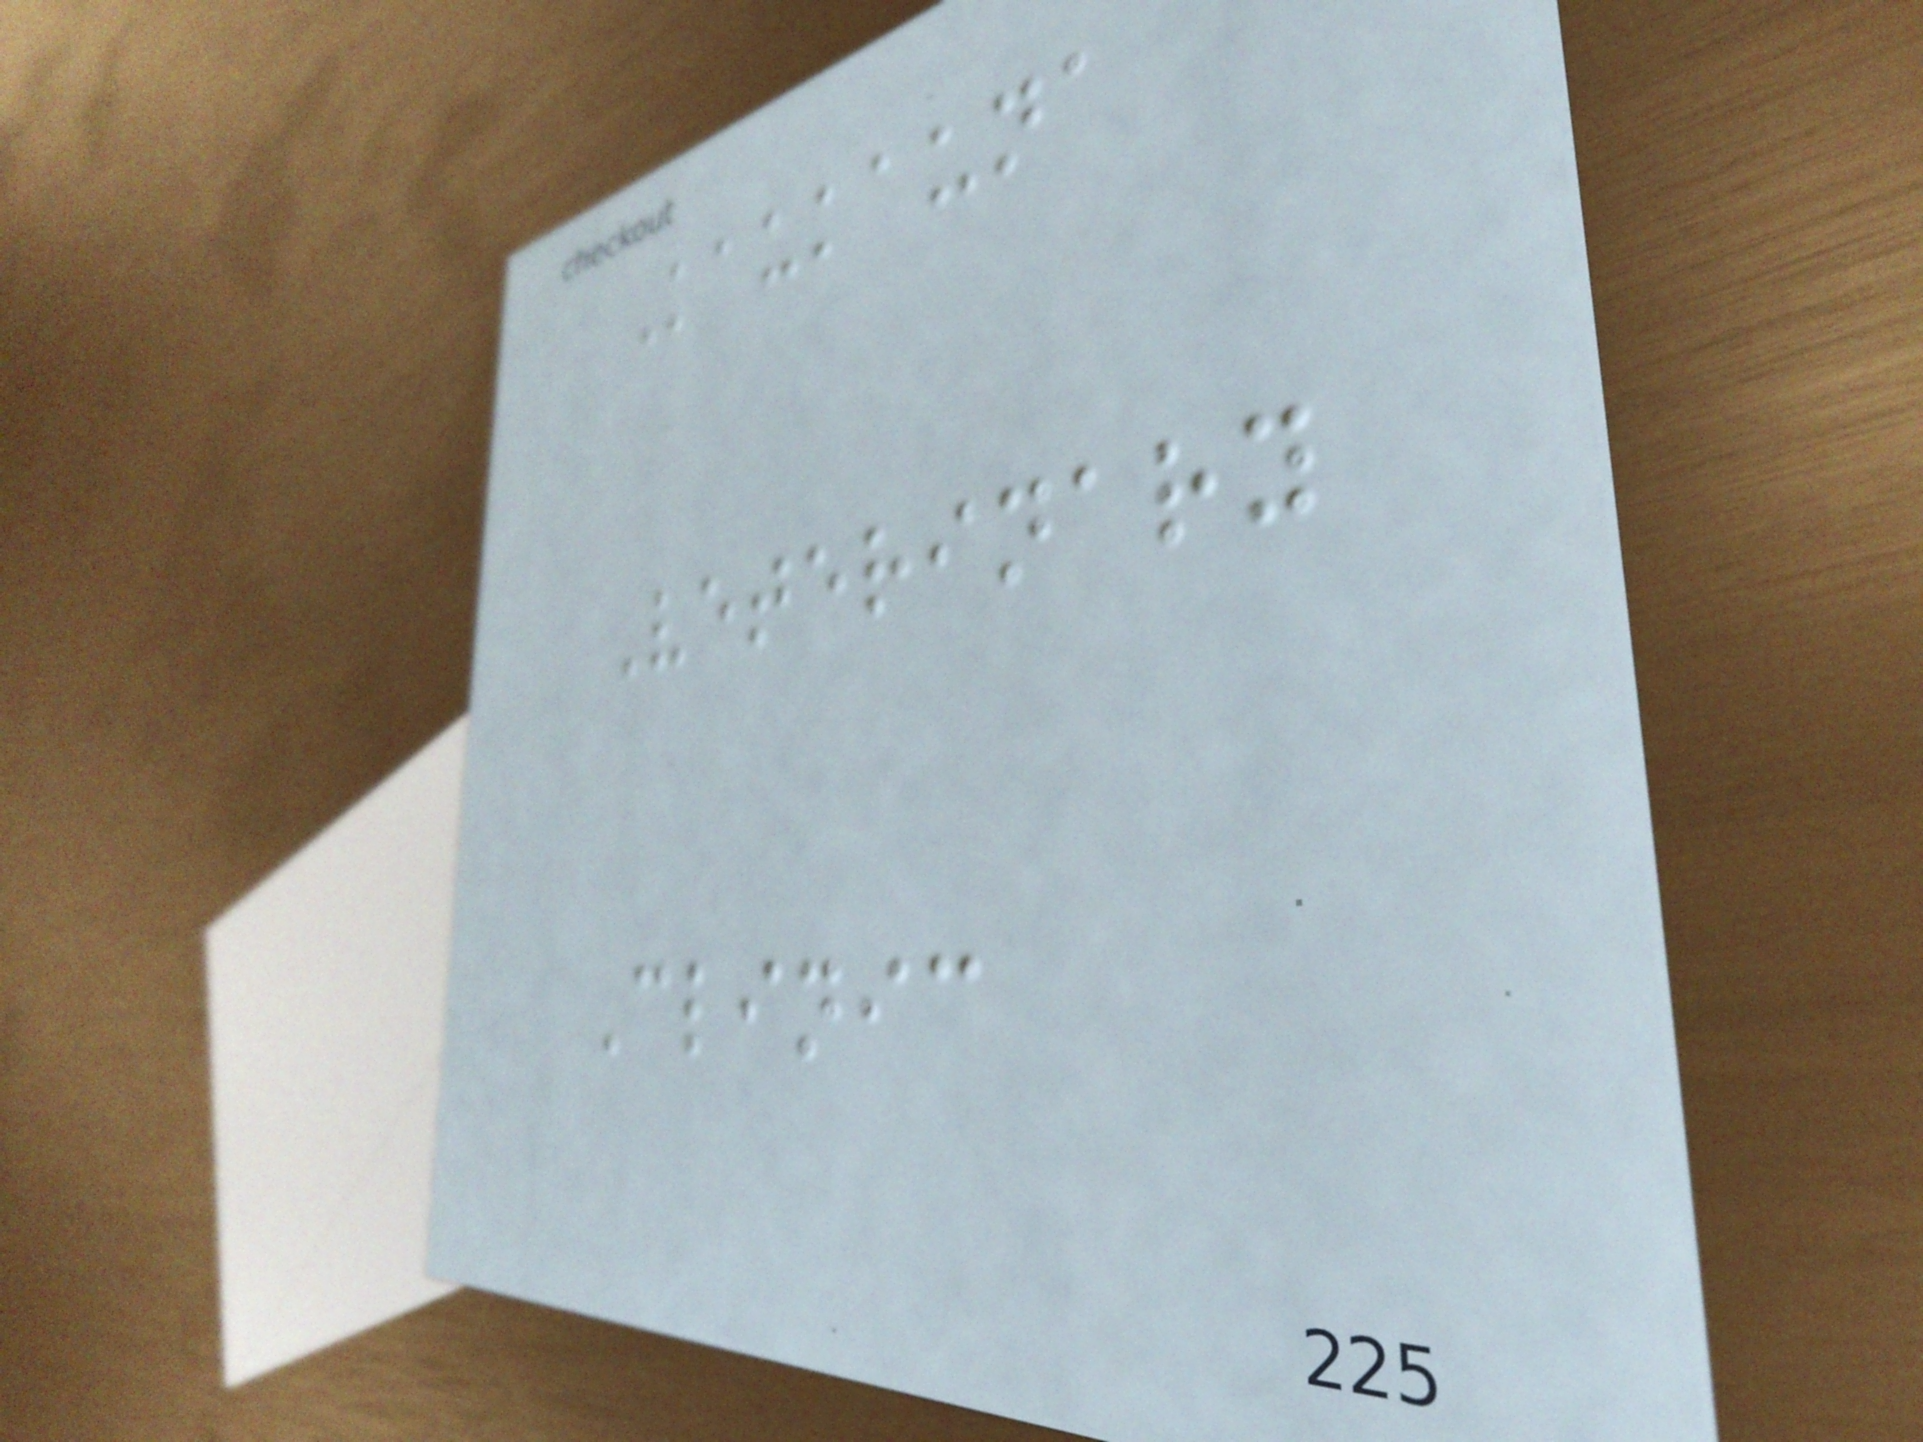Kaukauna
Veterinary
Clinic
